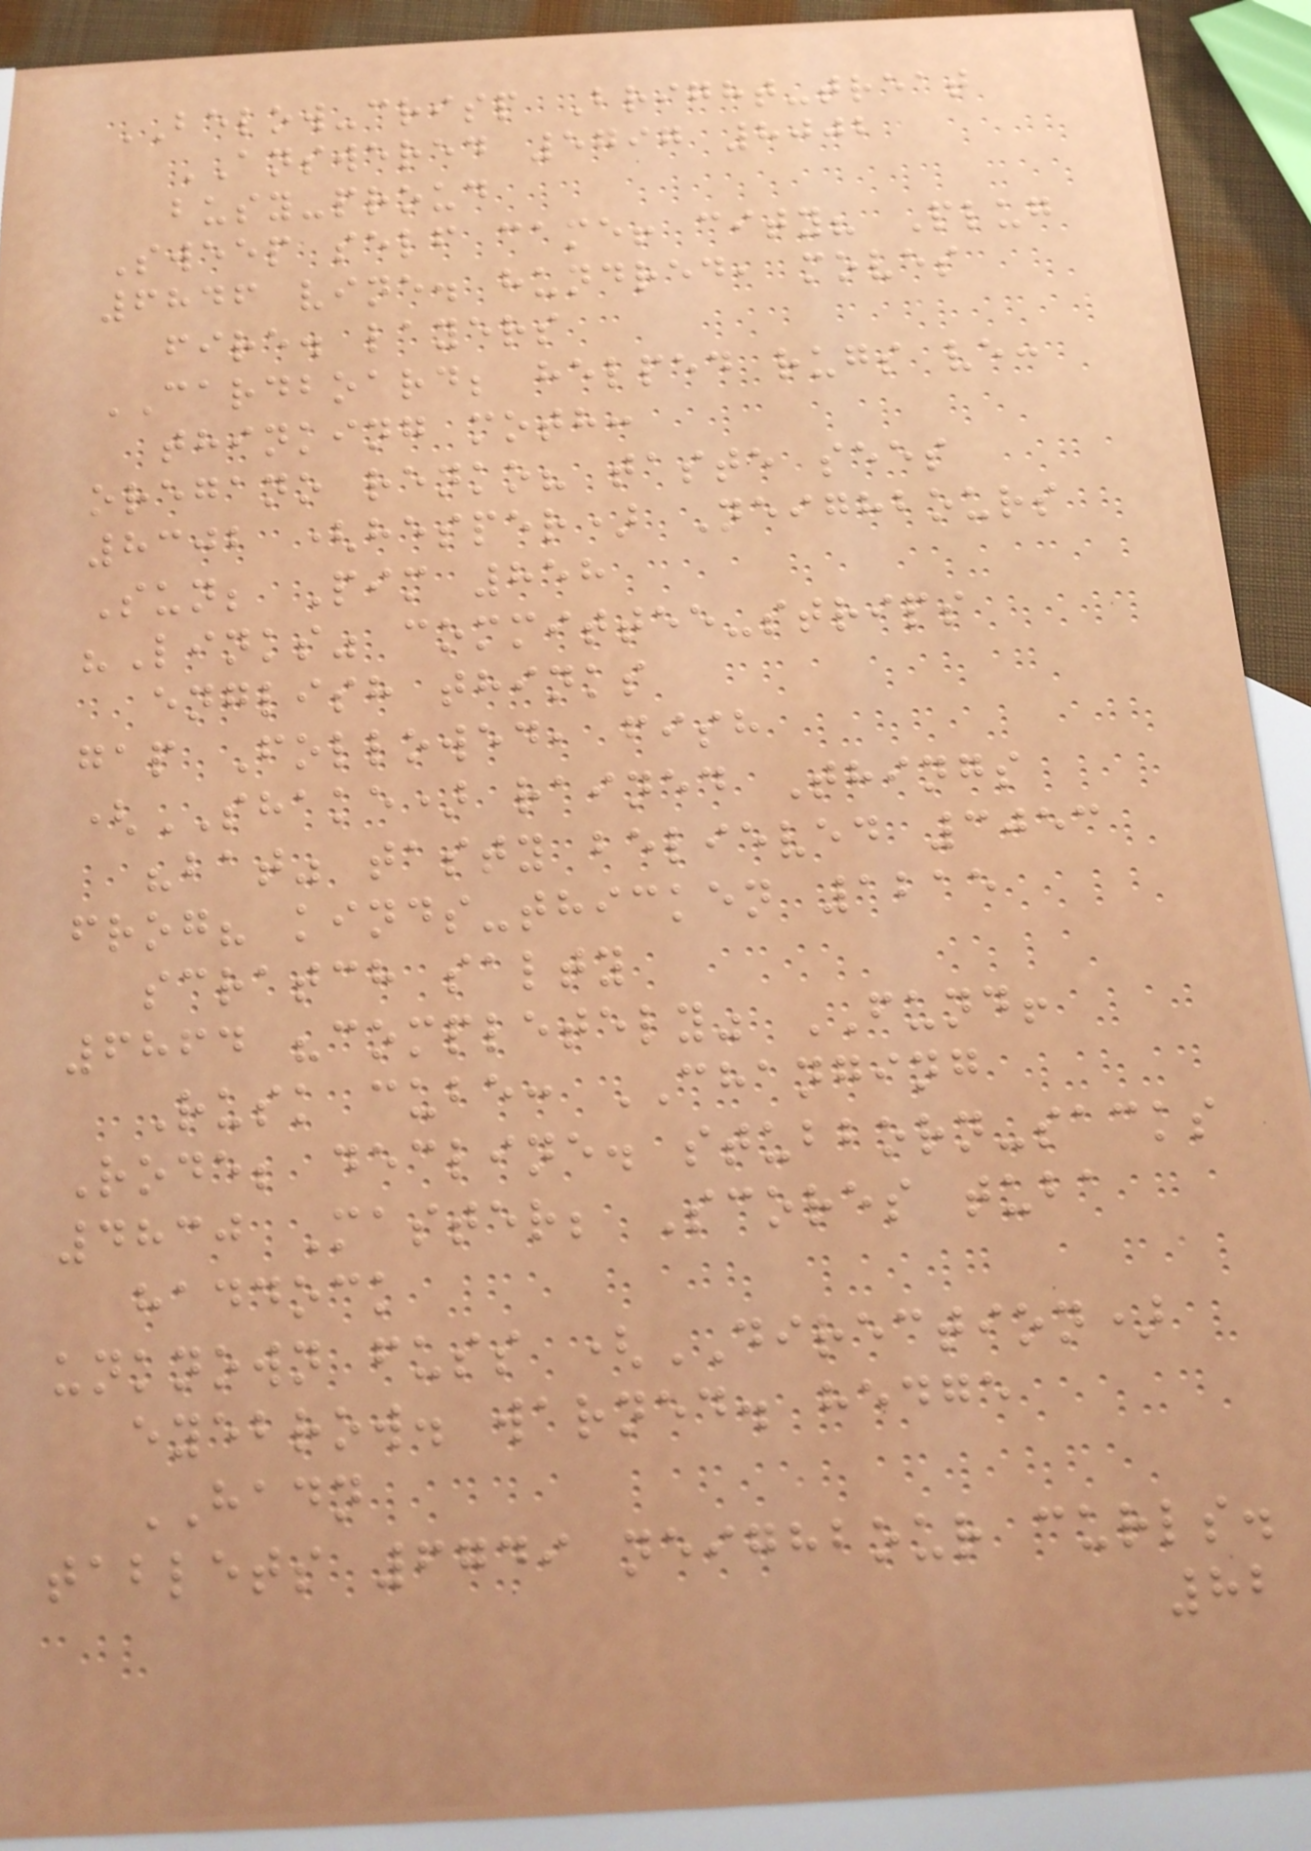BELOW-crisp Bright-treat
ANSWERED 5797 8002
busy-proud
Sweep self came! city? Plug
6846 vine. hundred, moves
fire. layers
CARDBOARD; helped rugs ve:
thinking moth:
oregano renko? taste sees
8302 (hesper) Neighbours
Sun; Pim 858
"Links" committee-strips
english thinks
gap Followed, fish
(SHAKE) rained Things
"bat" tasty believed 3053
frog? kinds-thicken 1215
scratch salty
6864 "completely" FUND!
Rusk cube: CHANGING
Rode; decline. stubborn-sacks
4830 Master; Scores tuba
haddock
unknown fuss (DIRECTION)
eyebrow. warned. hedge
HADN
tablets 6749 neighbour curls.
82
